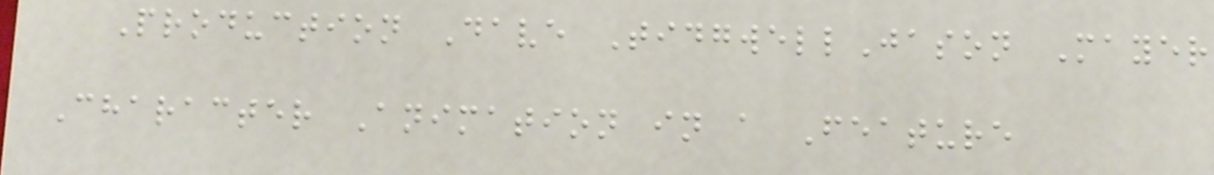Production Dave TidgwellJason Mayer
Character Animation in a Feature
